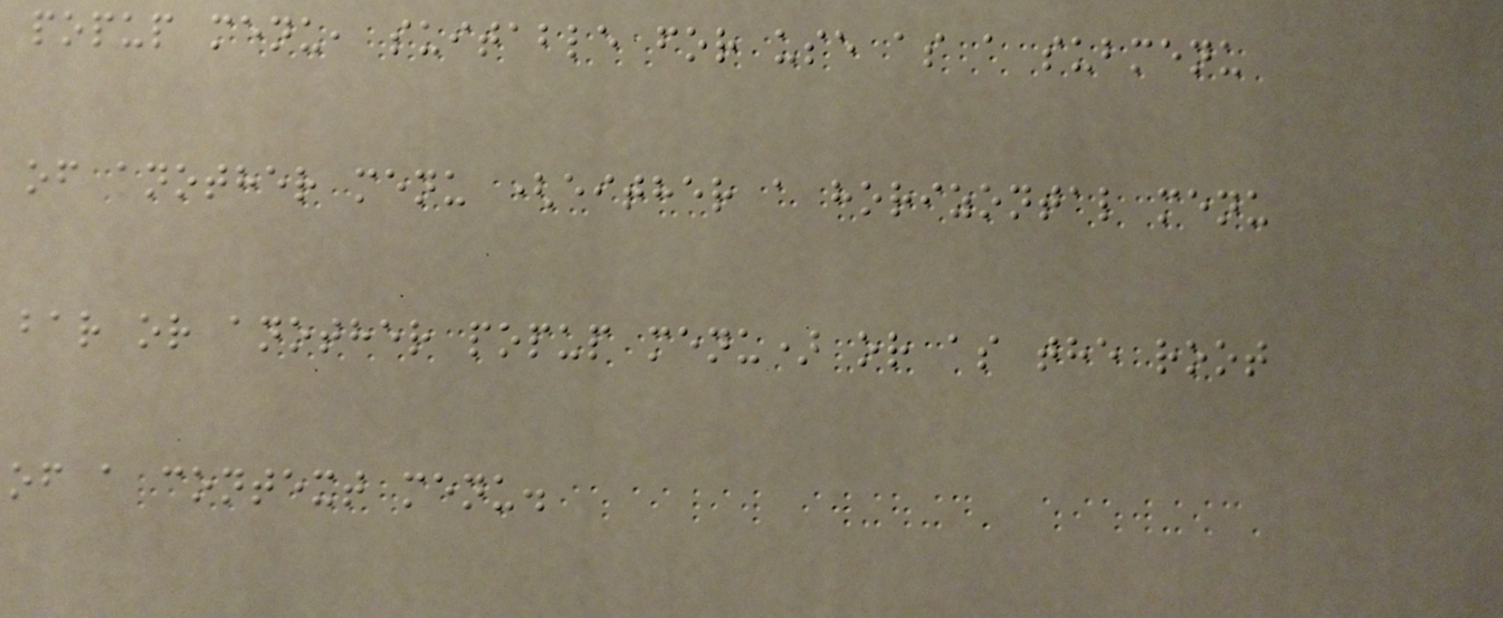popup menu, suitable for use as a submenu
of another menu (either a horizontal menu
bar or another popup menu) or as the root
of a context menu.
